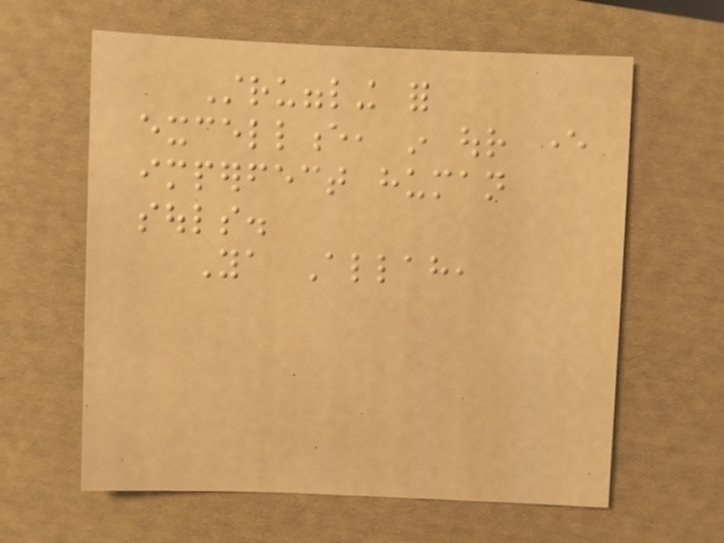Struggling for
excellence, in our ever
imperfect human
souls.
Ya Allah,
